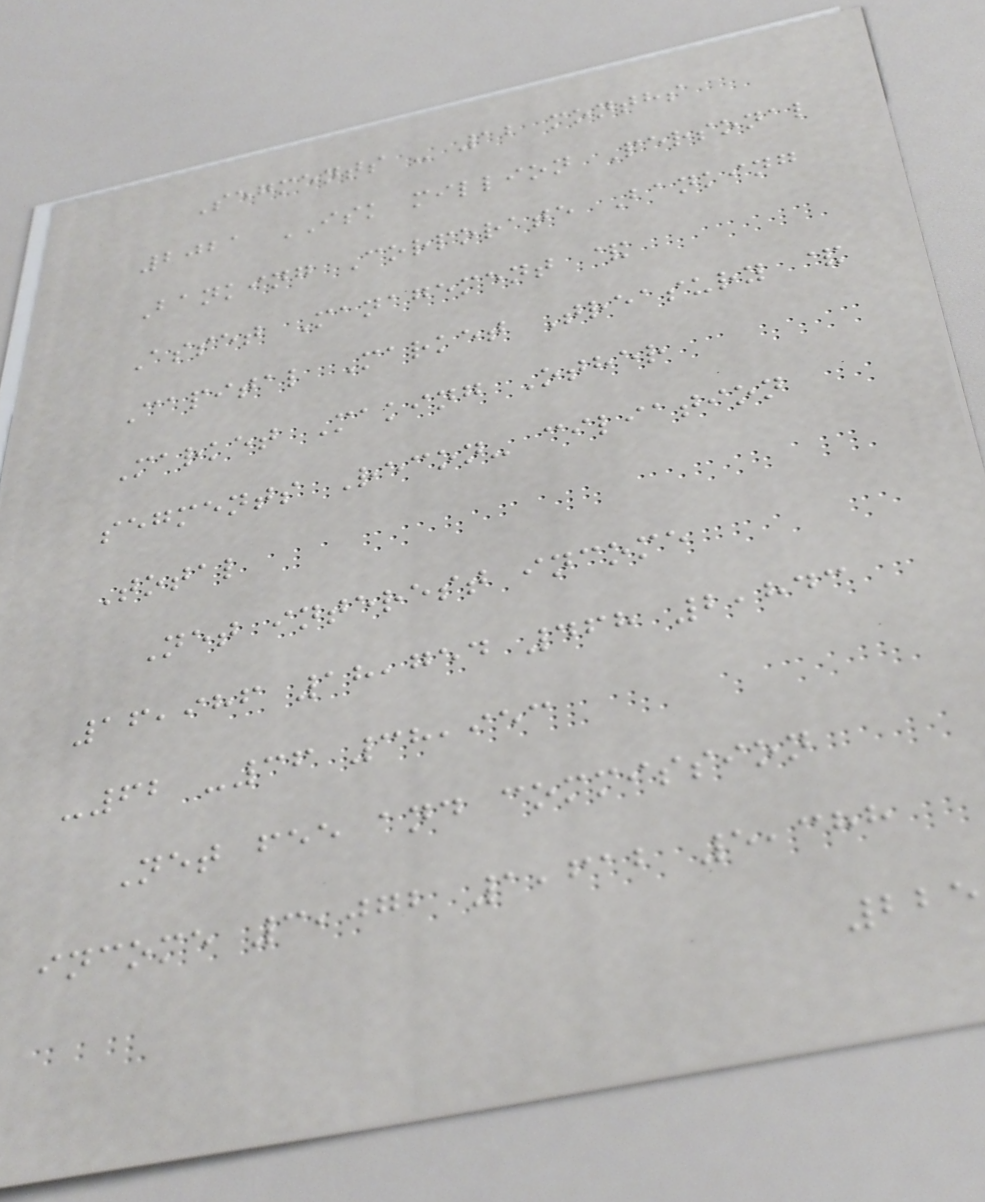Segments - 12 months
2021 ISK million Personal
Banking Corporate Banking
Asset Management &
Capital Market Treasury &
Market Making Other
segments Recon- ciliation
Total
Net interest income
16,986 18,754 468 2,843
-62 -36 38,953
Net fee and commission
income 3,072 1,612 5,388
225
